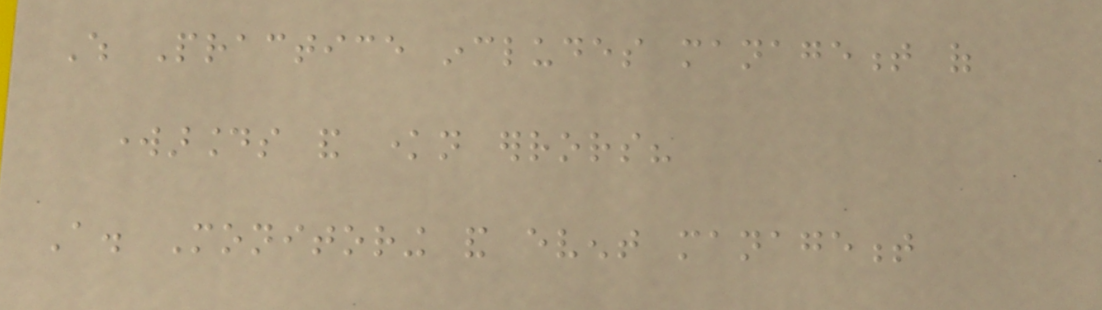Which Practice includes management of
workarounds and known errors?
A. Monitoring and event management
